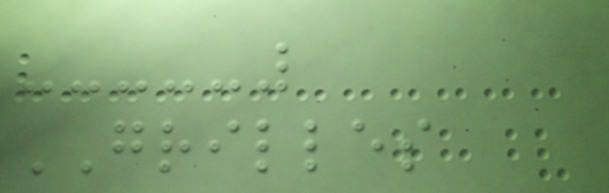GRILLES
